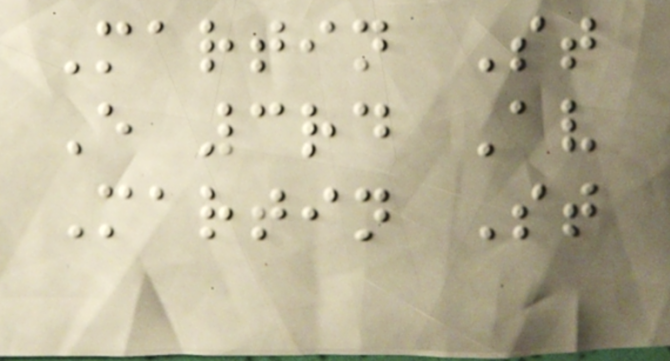Martin St
E 3rd Av
Martin St
